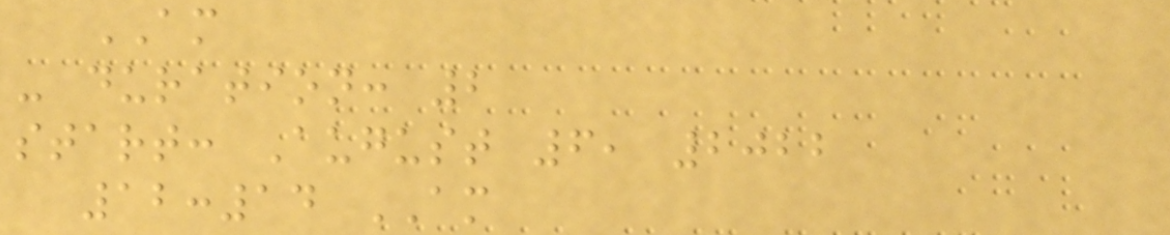AM
- duration: 2
start: August 6, 2022
12:14 AM
